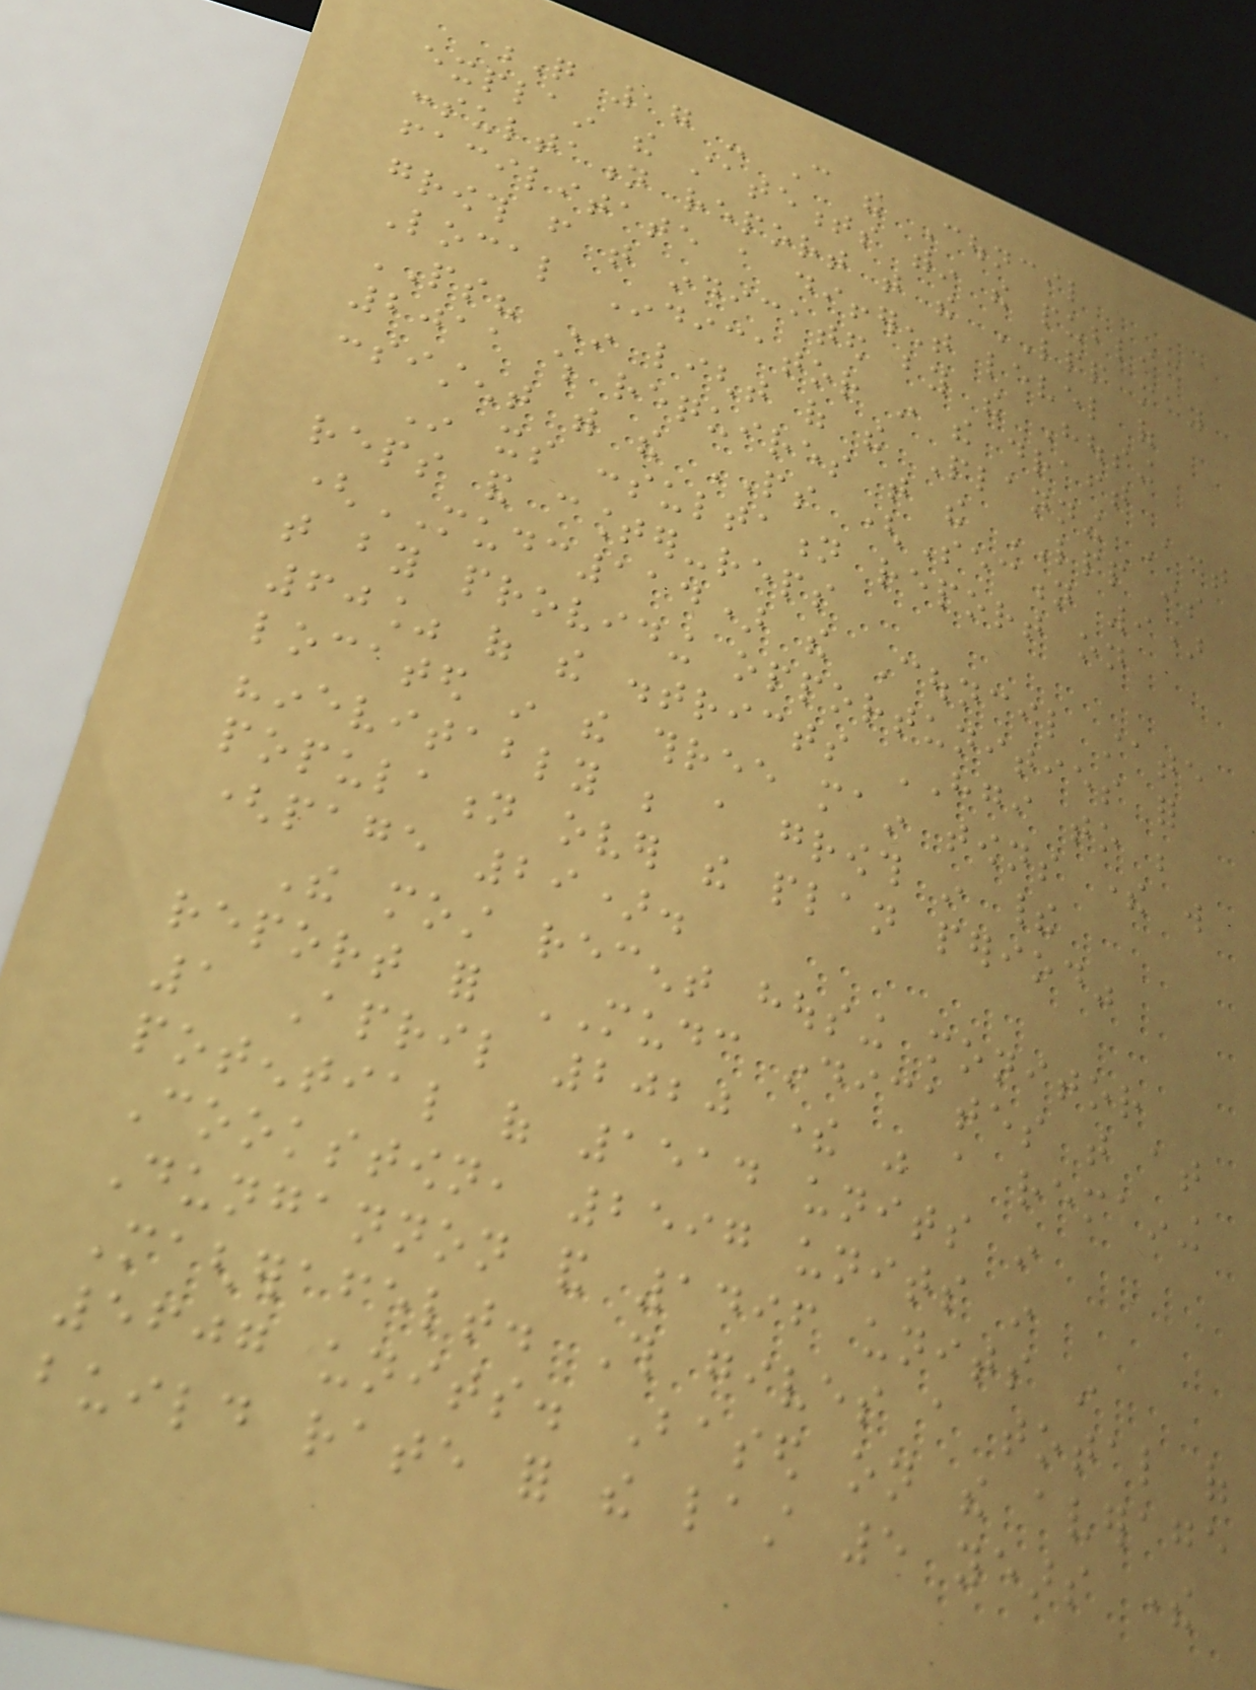Q 17 - Can the Council
explain the statements within the public
consultation report that the LPP may
facilitate a different level of
growth from that indicated by the Housing
Local Indicator in the draft
PS? In light of the Planning Act
2011 which requires that the LPP is
consistent with the PS (Section 9)
In its consultation report on
reps and counter-reps
(MUDC114) the Council state
that by providing opportunities for
60% of the districts HGI to be
located in the three main towns there will
"inevitably be a growth in their
population over the plan period"
(page 29).
The most recent housing monitor
report for MUDC indicates that at
1 April 2020 there was a remaining
potential of 1514 units in
Cookstown, 2597 units in
Dungannon and 1496 units in
Magherafelt. This gives a total of
5607 units. Based on the average
build rate for the last 5 years there
